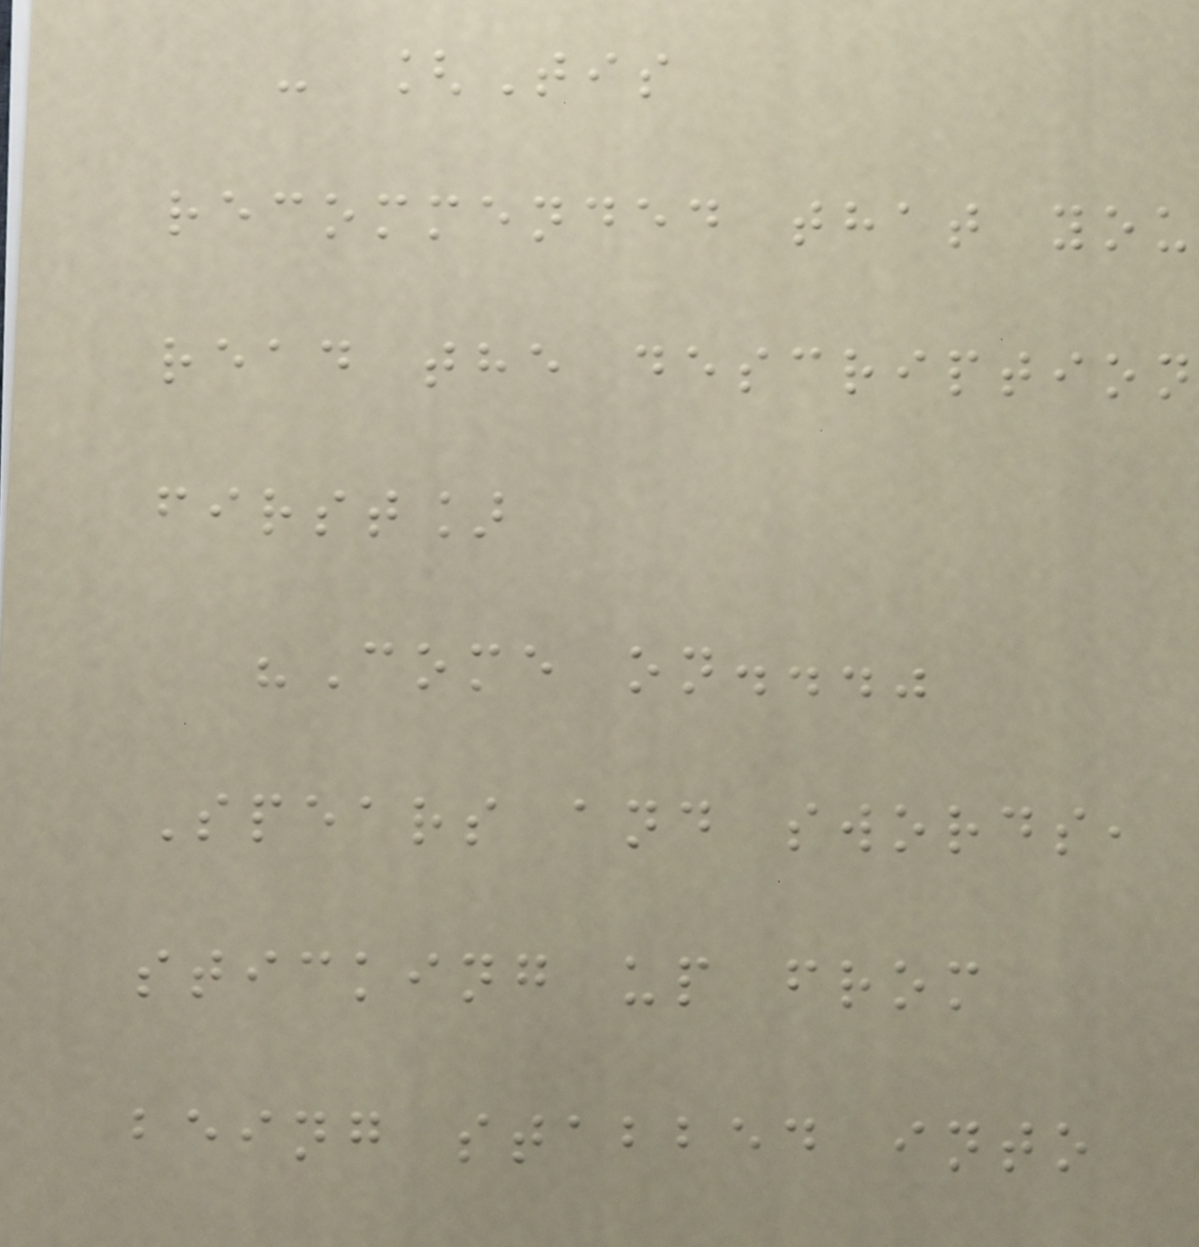- [Tis
recommended that you
read the description
first]
"Come on..."
Spears and swords,
sticking up from
being stabbed into
